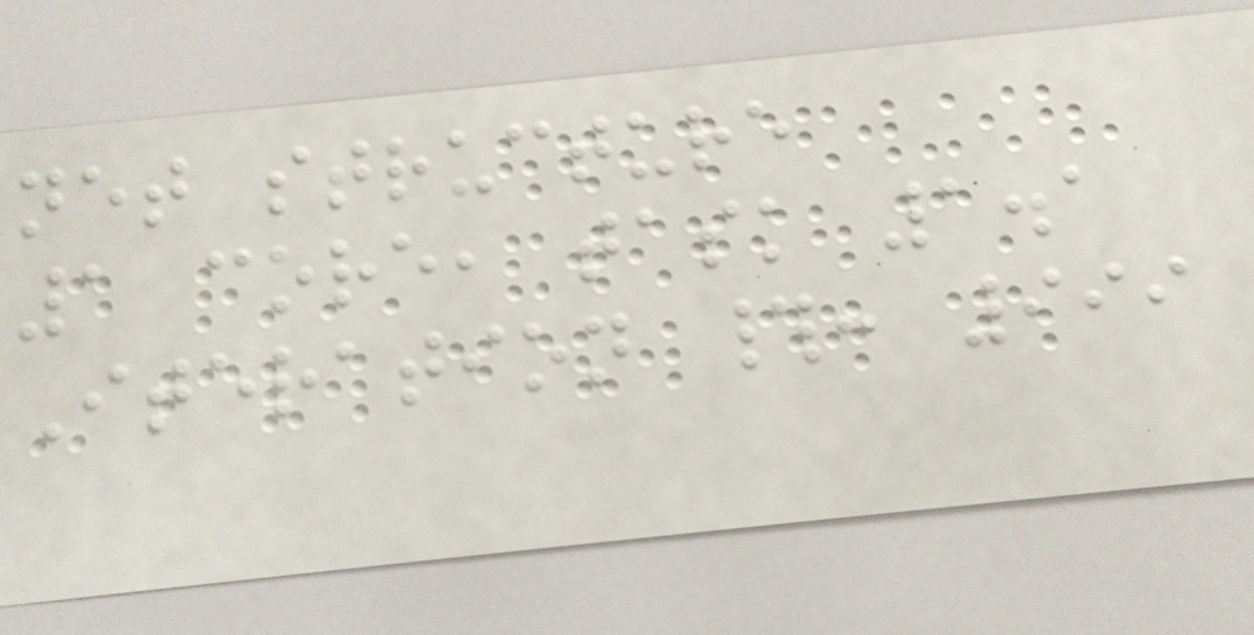net structure
1 core, task 1.1
Iteration #: 999
